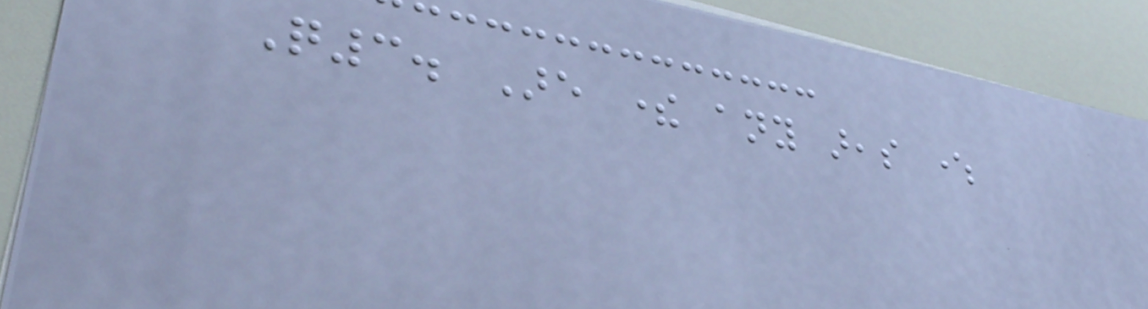Q3. Are there any areas where
